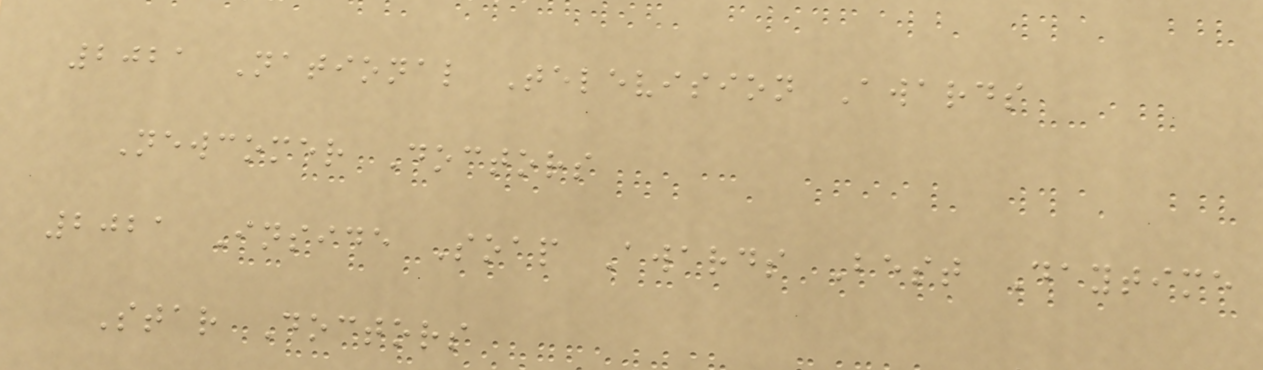2021 National Television Awards
Newcomer Doctors
2021 Inside Soap Awards Best Daytime
Star Doctors
